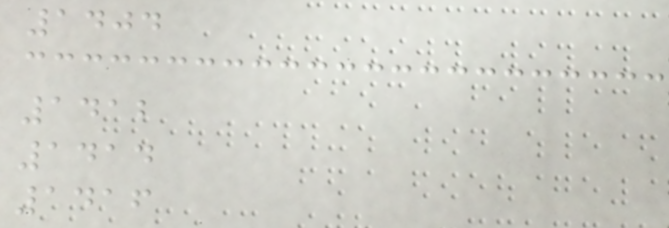1404
1412
1414
1416
